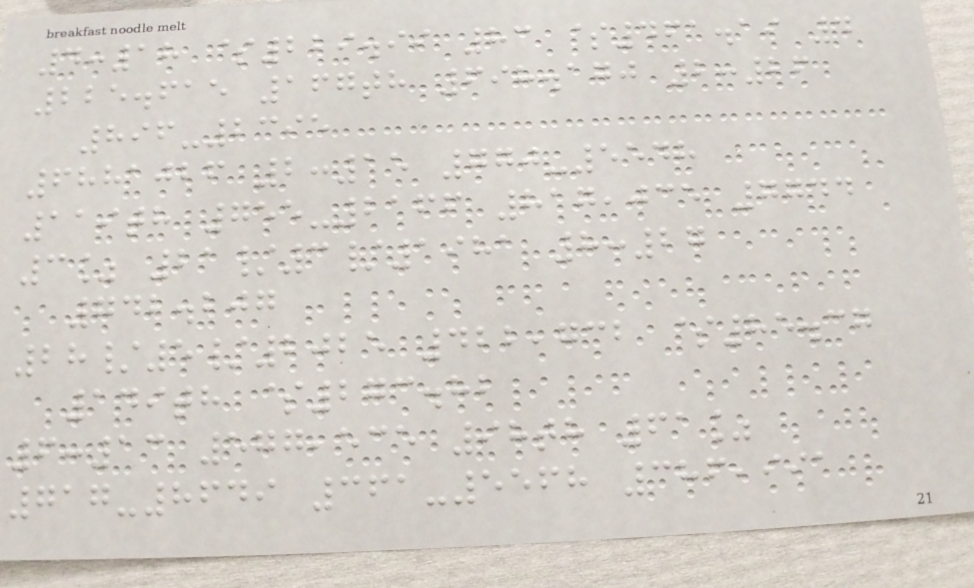4:18 $229.99 83 $461.19 4
225.615 167th 698.170 2:26
896-2395
6881026 2:15 770-5548
119th 755-2166 817,035 7744
3% 21/3/1981 8:27
742.207
28/5/2025 422,732 $85.37
149th $273.82
6:13 577,535 98th 61%
717-8649 361-5568 386,991
